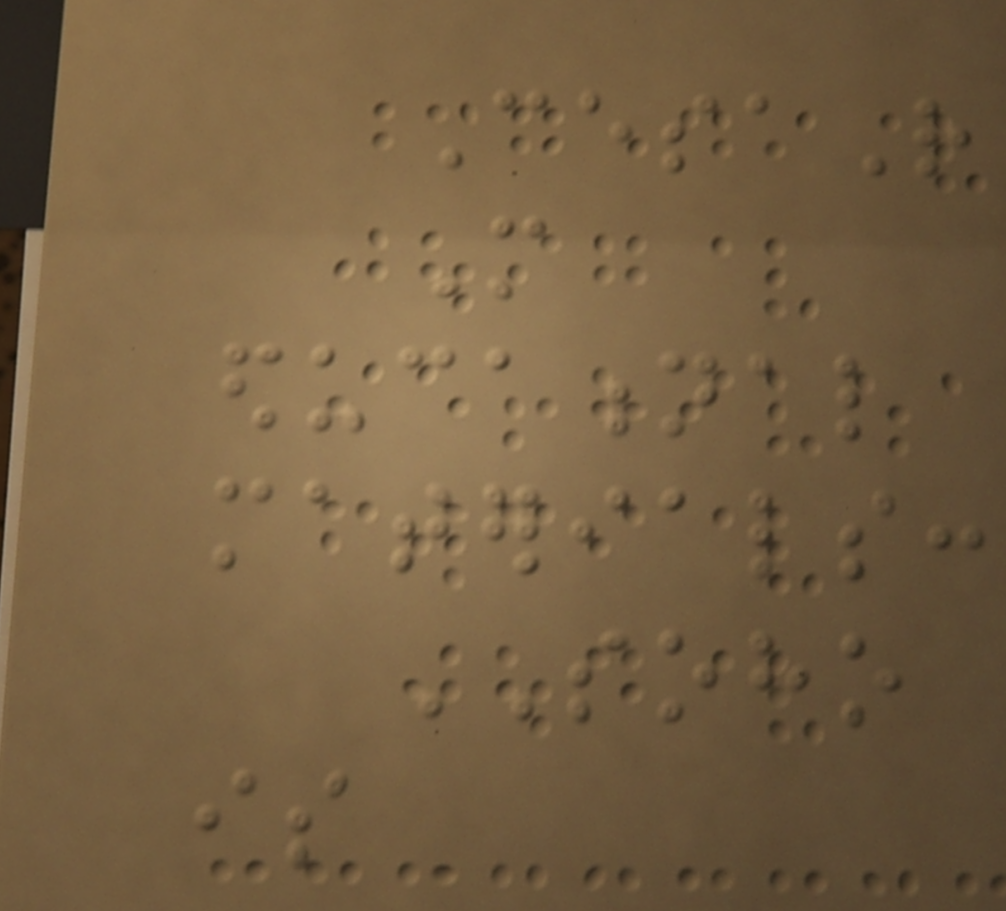CesaR
More
educational
materials:
SOHO
is
